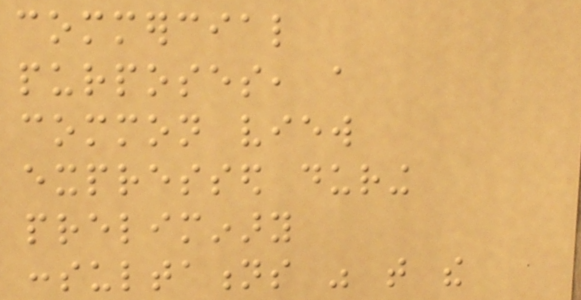commercial
purposes, a
common view
expressed during
preliminary
consultations was that the
